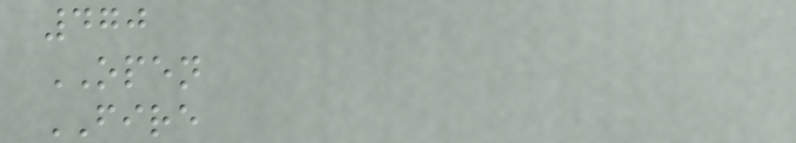470
OPEN
FIRE
